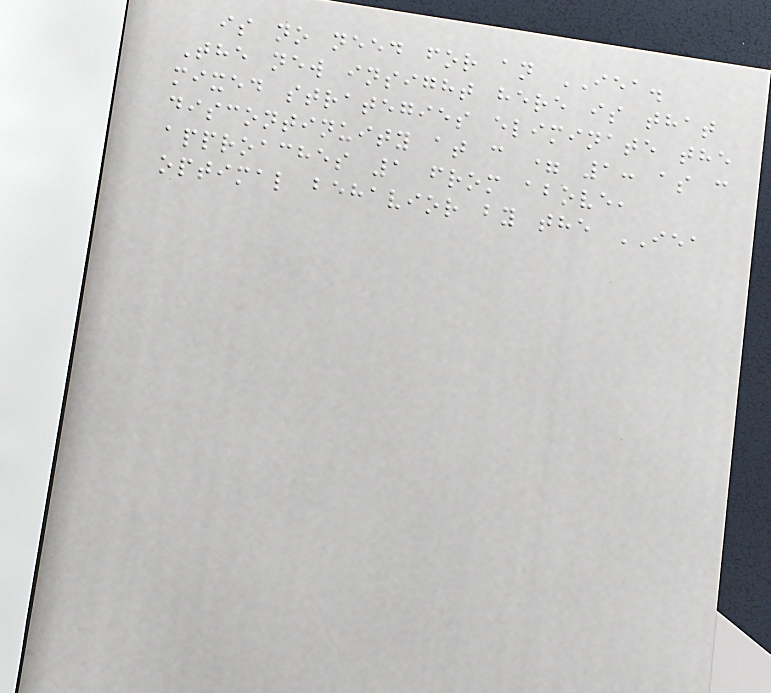is no need for an IEA.
The new insight here is that
mixed strategies eliminate the
discontinuity at c = 1: as c
approaches 1 from above,
optimal behavior by the IEA
